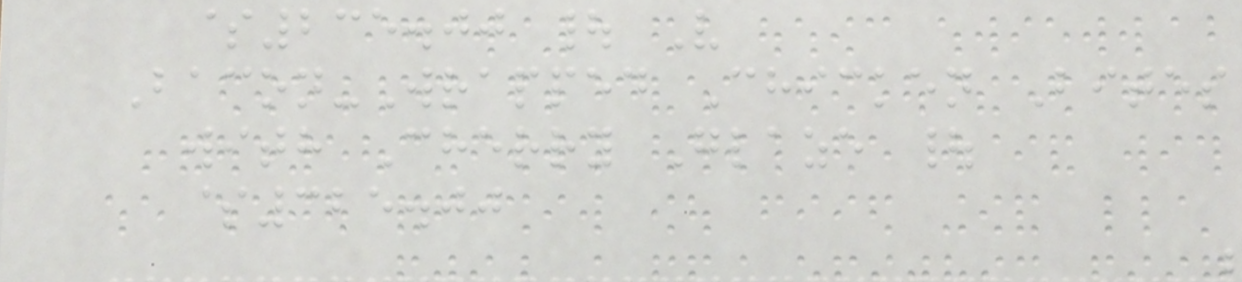$235.00 | V
Bacon-Wrapped Chicken Bites
with Cherry Glaze |
$325.00
